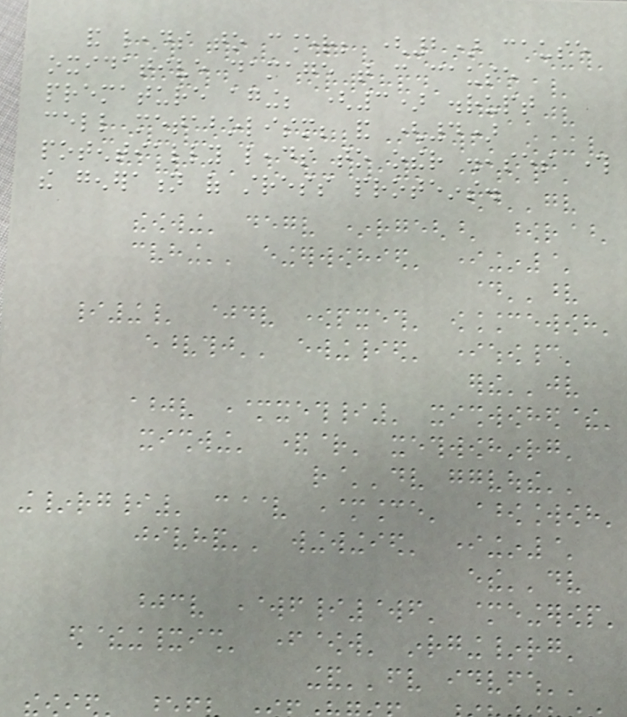and leads to cancer; (2) cause
oxidative damage that can cause
premature aging; (3) disrupt
cell metabolism; and (4)
potentially leads to other diseases through
the generation of stress proteins.
